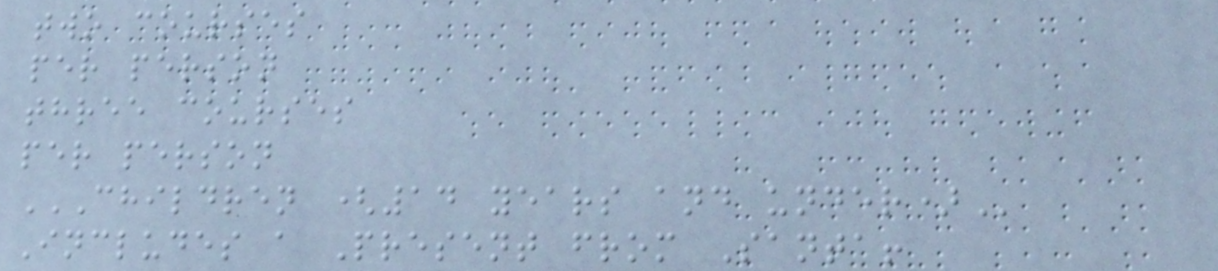two courses
per person
three courses
per person
CHILDREN (14 YEARS AND UNDER)
Includes a Present from Santa!
